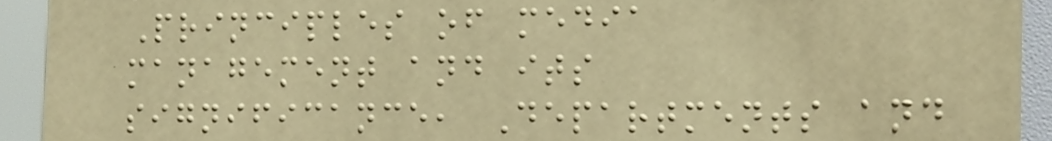Principles of media
management and its
significance, Departments and
